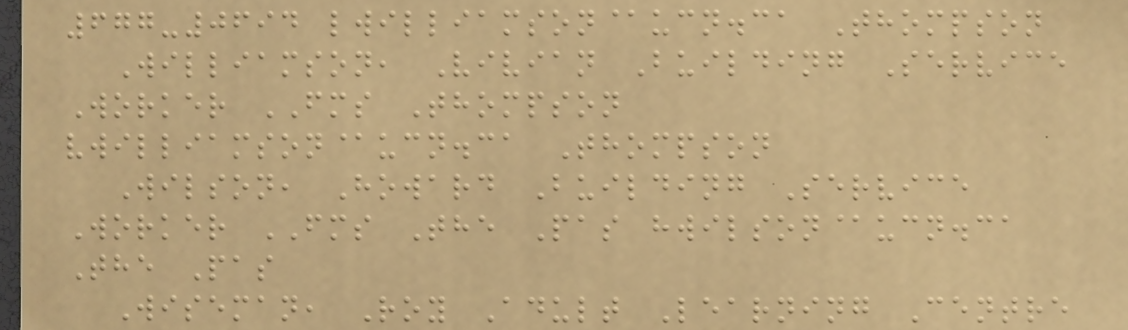677-0694 lwilliamson@ucn.ca Thompson
Williamson, Vivian Building Service
Worker FMS Thompson
vwilliamson@ucn.ca Thompson
Wilson, Howard Building Service
Worker FMS The Pas hwilson@ucn.ca
The Pas
Wiseman, Roy Adult Learning Centre
